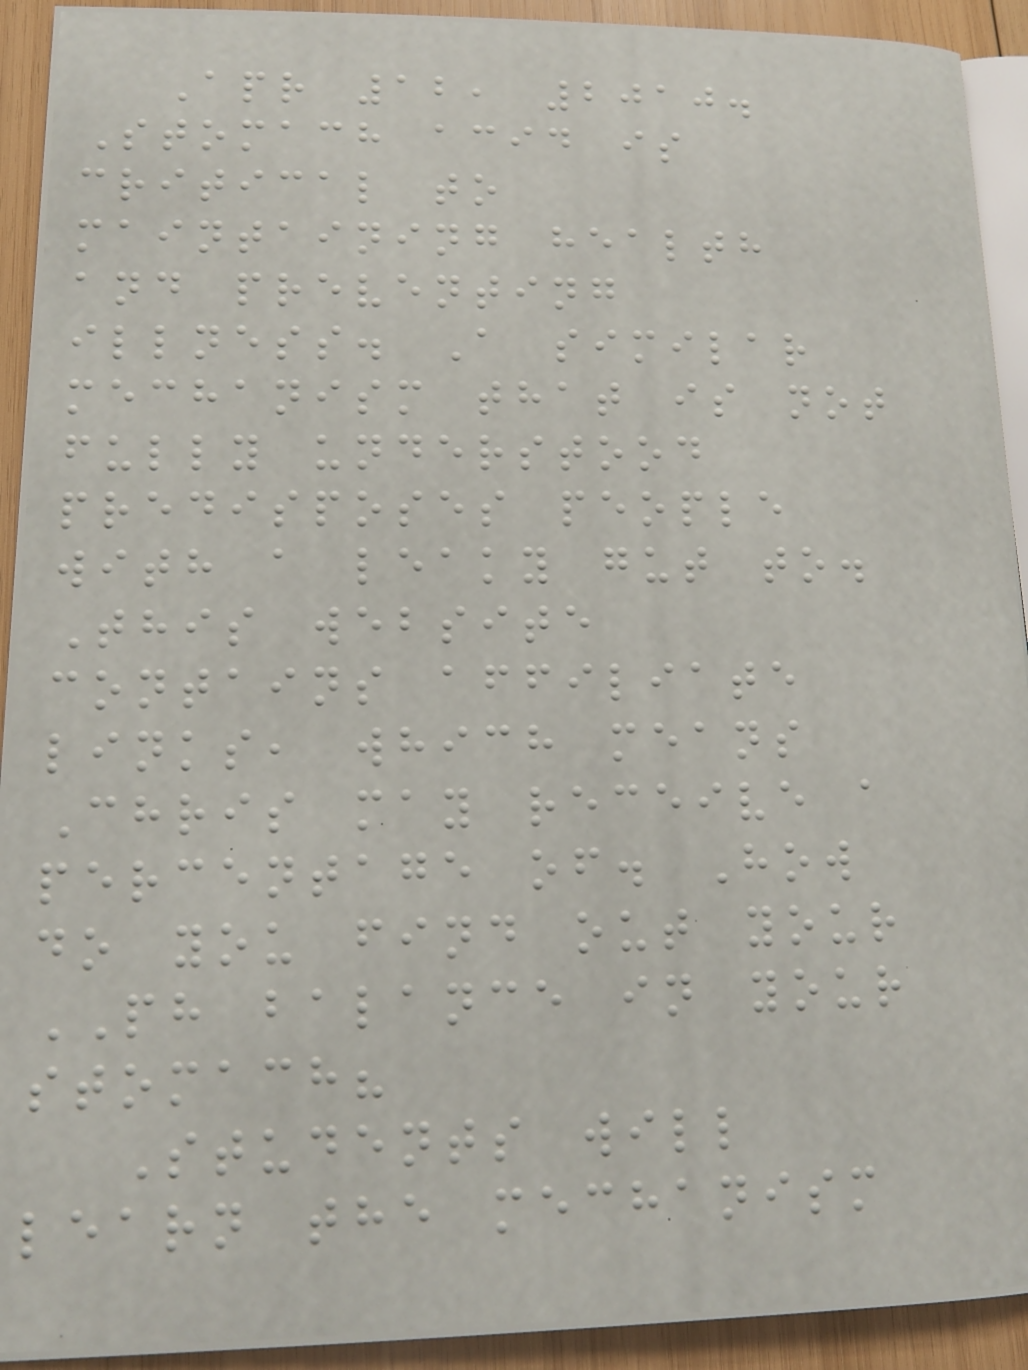Apr 12, 2010.
Stomach acid is
critical to
maintaining health
and preventing
illness. A similar
mechanism that is not
fully understood
predisposes people
with a leaky gut to.
This website
contains affiliate
links, which means
Chris may receive a
percentage of. How
do you find out your
PH balance in your
stomach?
Students will
learn the mechanism
